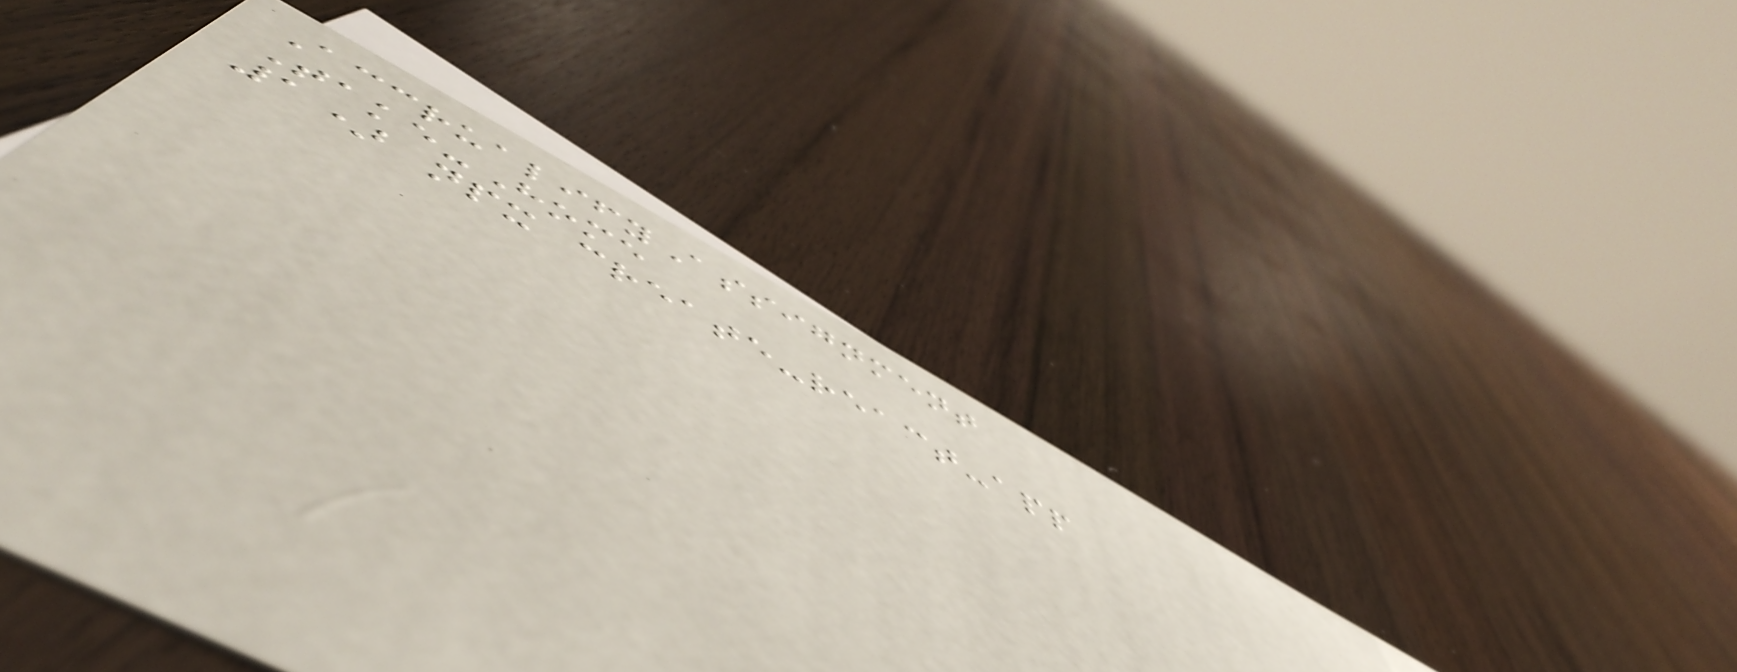AccrualifyAssignment
Take-Home
1) npx create-react-app
